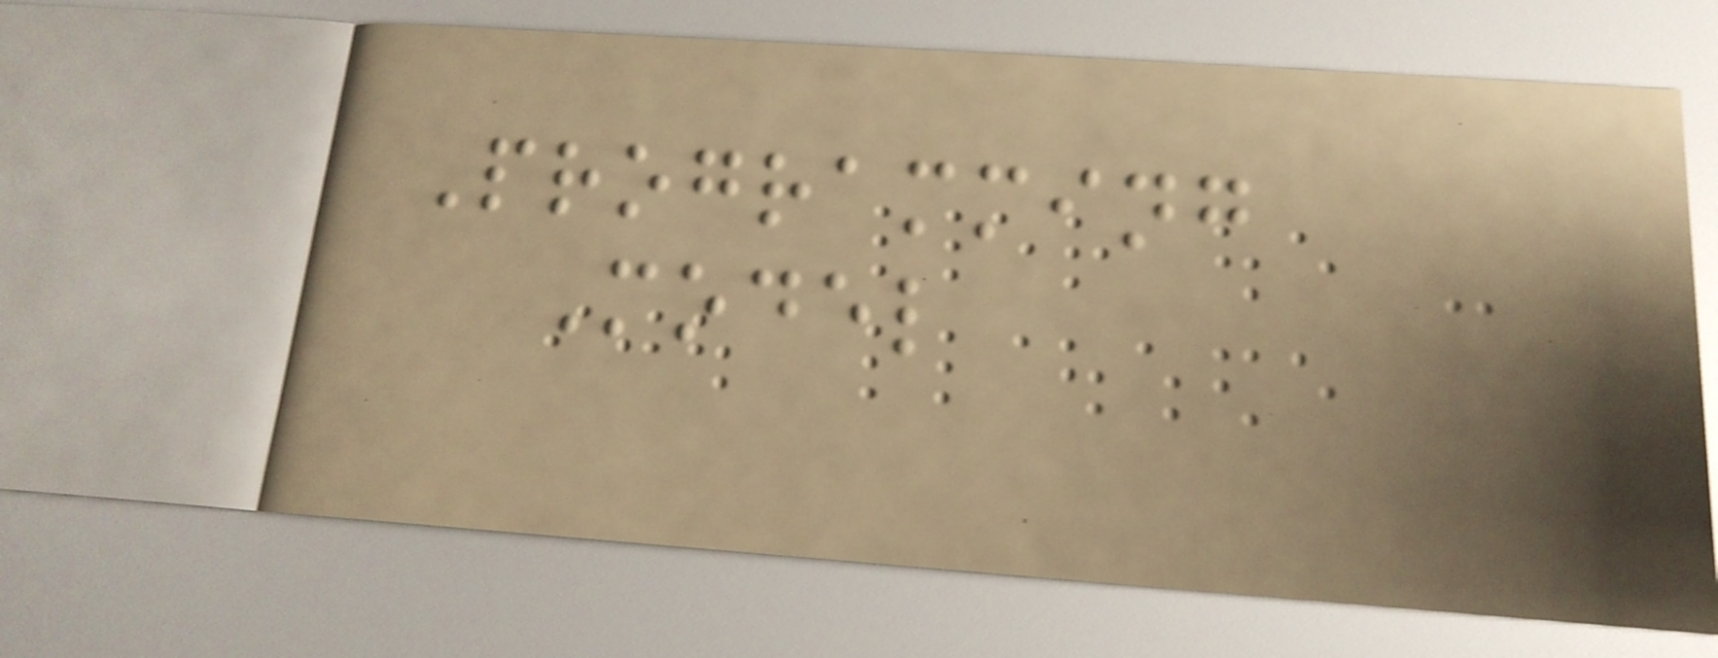Programming
Model
